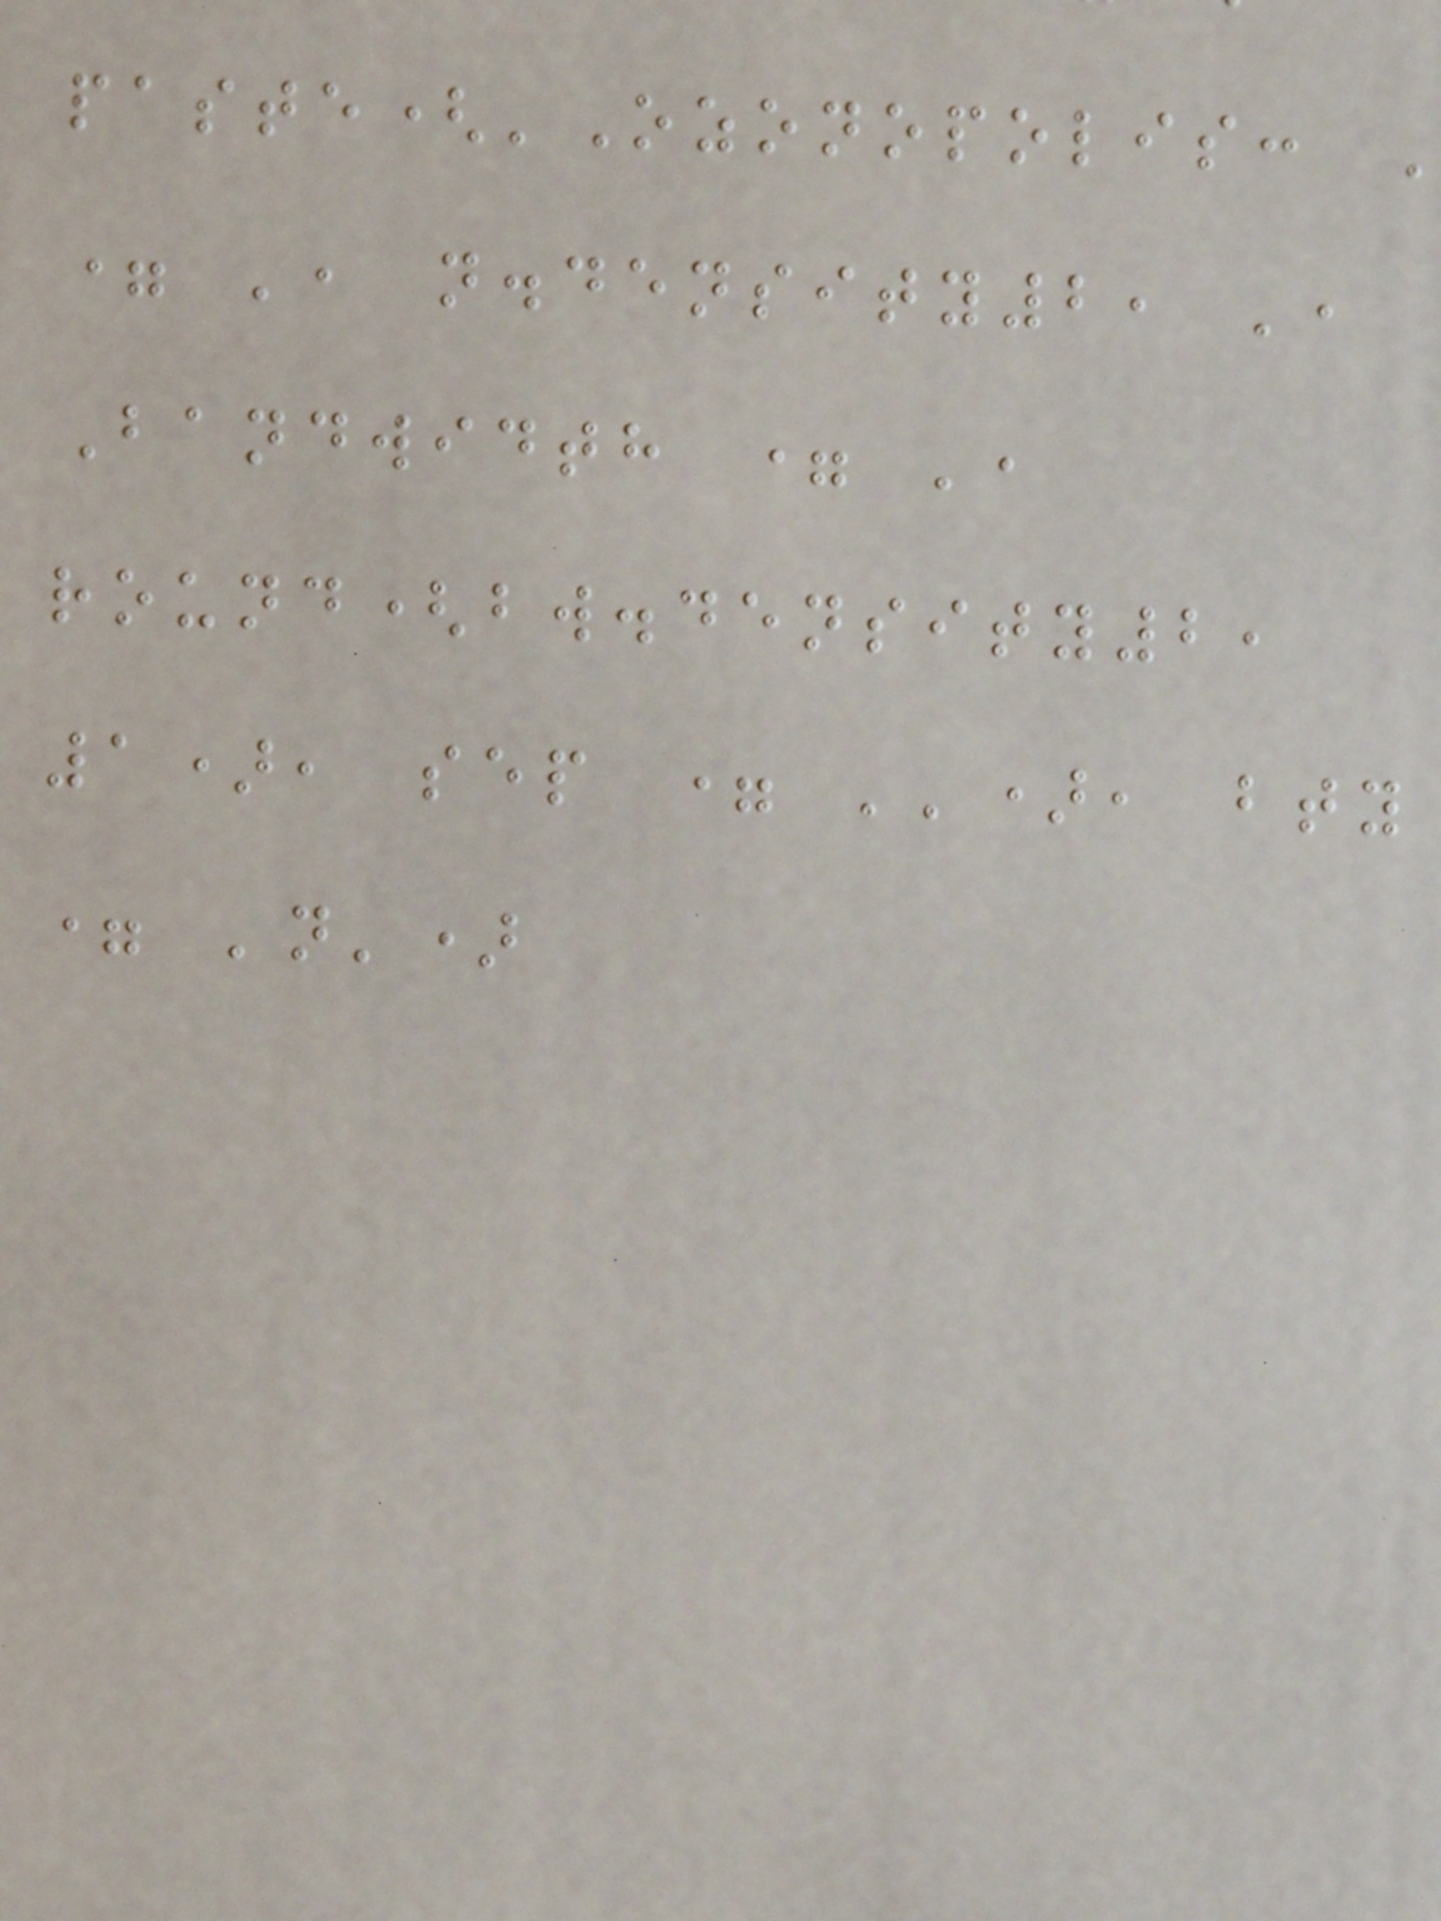paste('Ozonopolis:
= ', n.density2, ',
Bandwidth = ',
round(bw.density2,
1), sep = ''), bty
= 'n')
